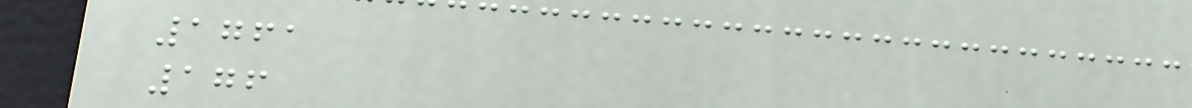1761
176
